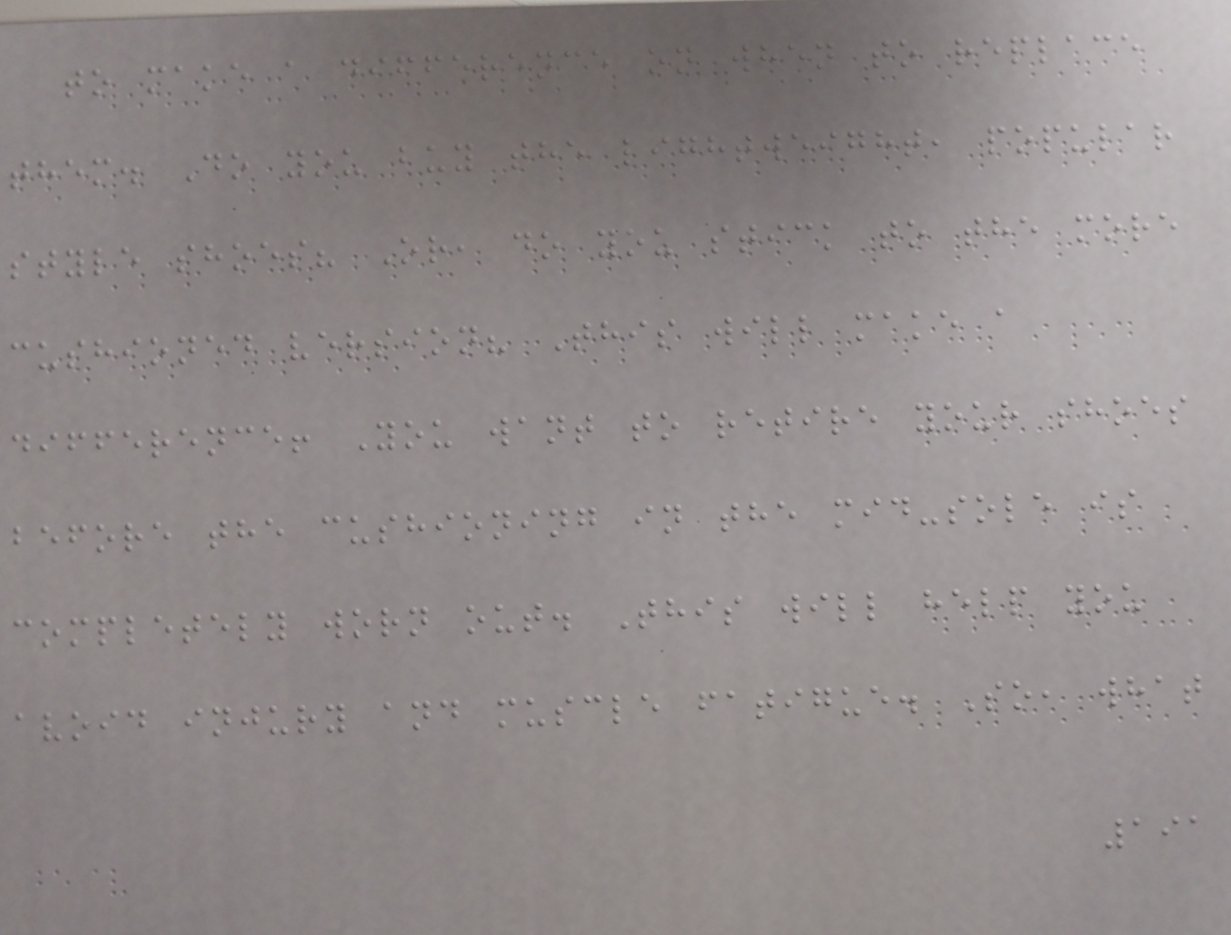to make a difference on when to replace
them. Do you buy the lightweight, popular
style shoes? Or, do you stick to the more
cushioned version? This will make a
difference! You want to retire your shoes
before the cushioning in the mid-sole is
completely worn out. This will help you
avoid injury and muscle fatigue. So, what
191
